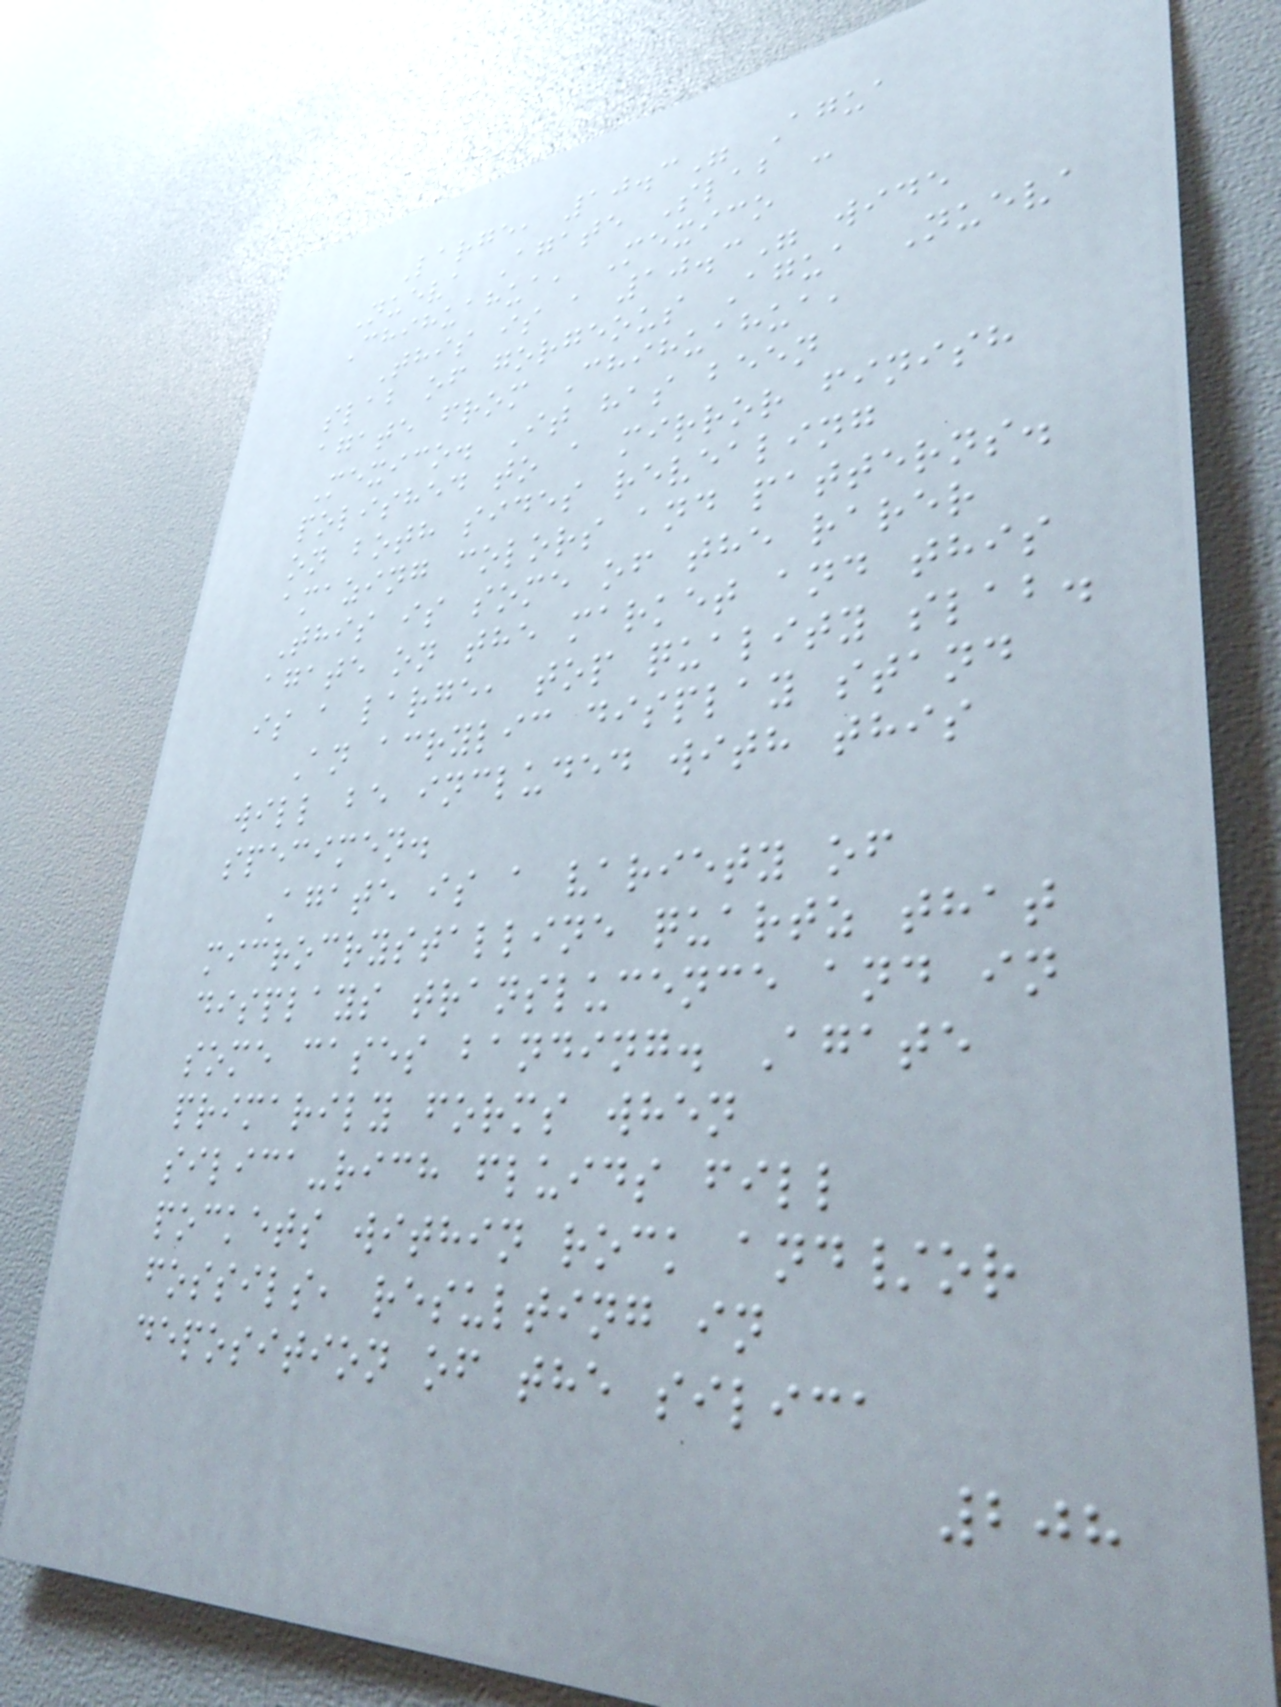Large, 10.3" Agua
Nueva Agate Slab -
Chihuahua, Mexico
This is a 10.3" wide
slab of gorgeous Agua Nueva
agate from Chihuahua,
Mexico. It has been
polished to a mirror finish
on both sides revealing
amazing colors and patterns.
This is some of the rarer
agate on the market and this
is a large, top quality slab.
An acrylic display stand
will be included with this
specimen.
Agate is a variety of
microcrystalline quartz that
displays translucence and in
some cases banding. Agate
primarily forms when
silica-rich fluids fill
pockets within rock and/or
fossils, resulting in
deposition of the silica
208
